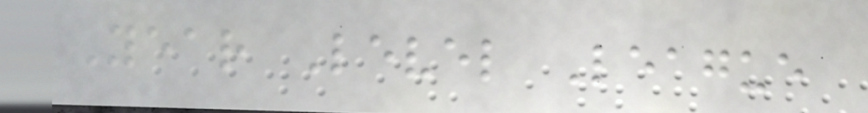Year Level League
